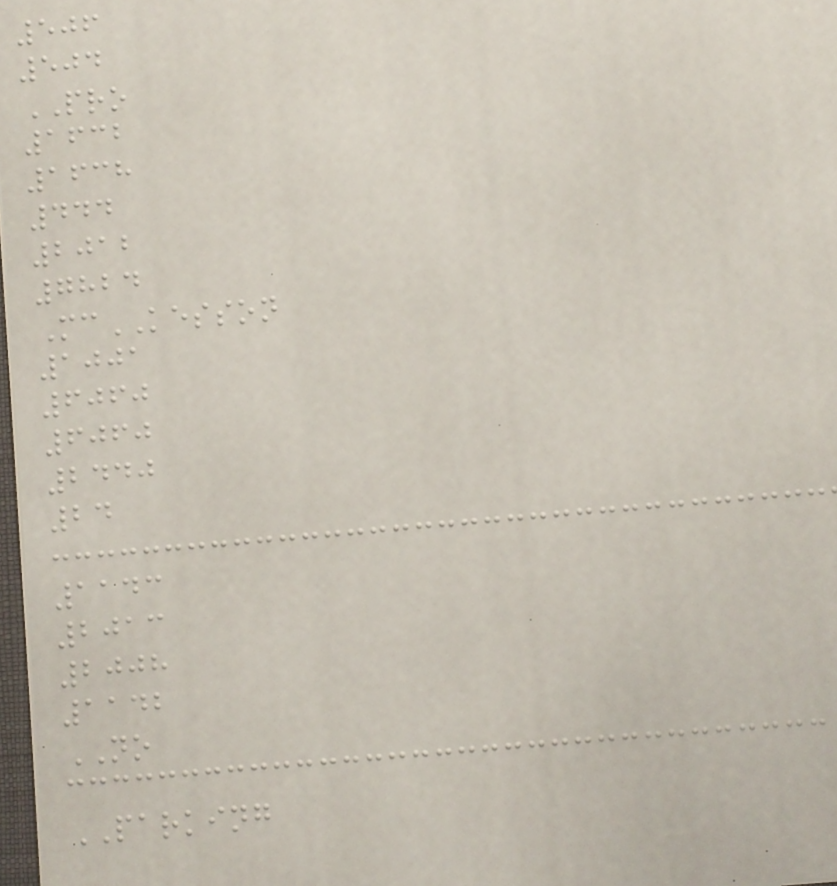506
504
PRO
1632
1638
444
2012
7824
McKESSON
1001
6060
6060
2440
24
1143
2013
2008
1142
NO
PARKING
